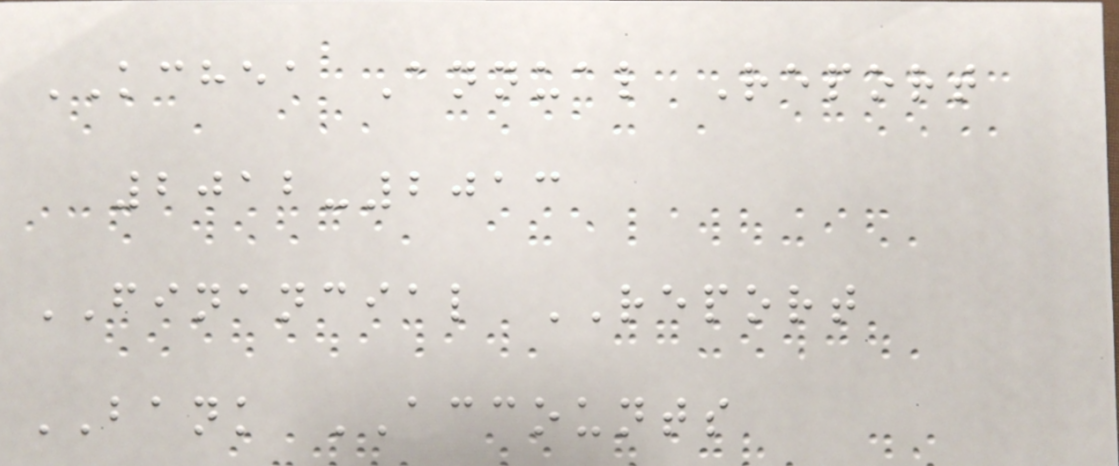KCHEA Annual Report
2012-2013
FINANCIAL REPORT
BANK ACCOUNTS
